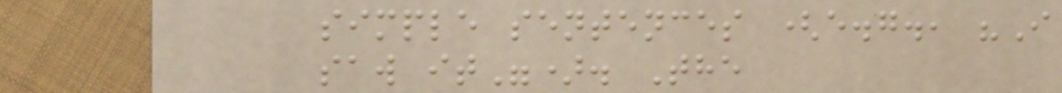simple sentences (e.g., "I
saw it"). The
